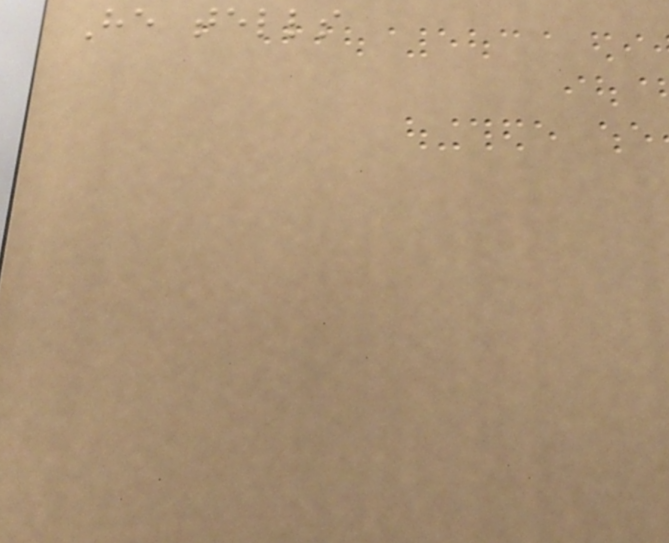He tells
